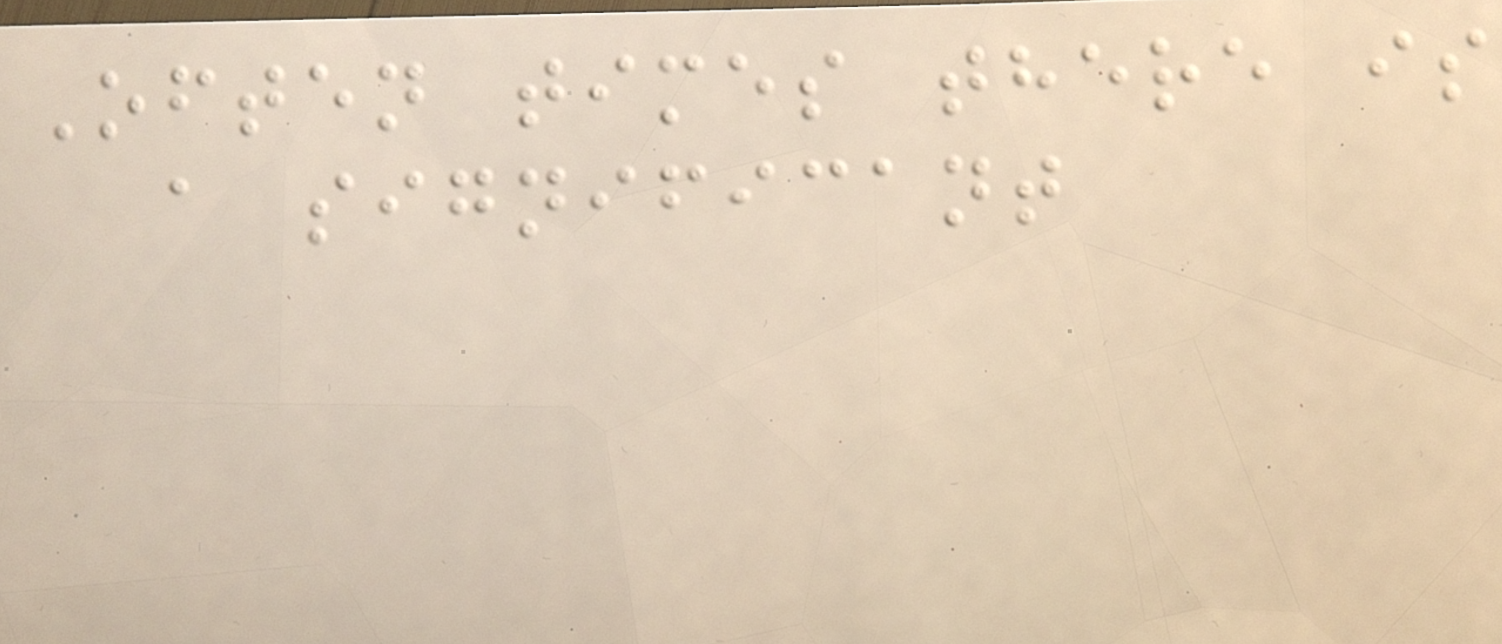Often times there is
a significant
